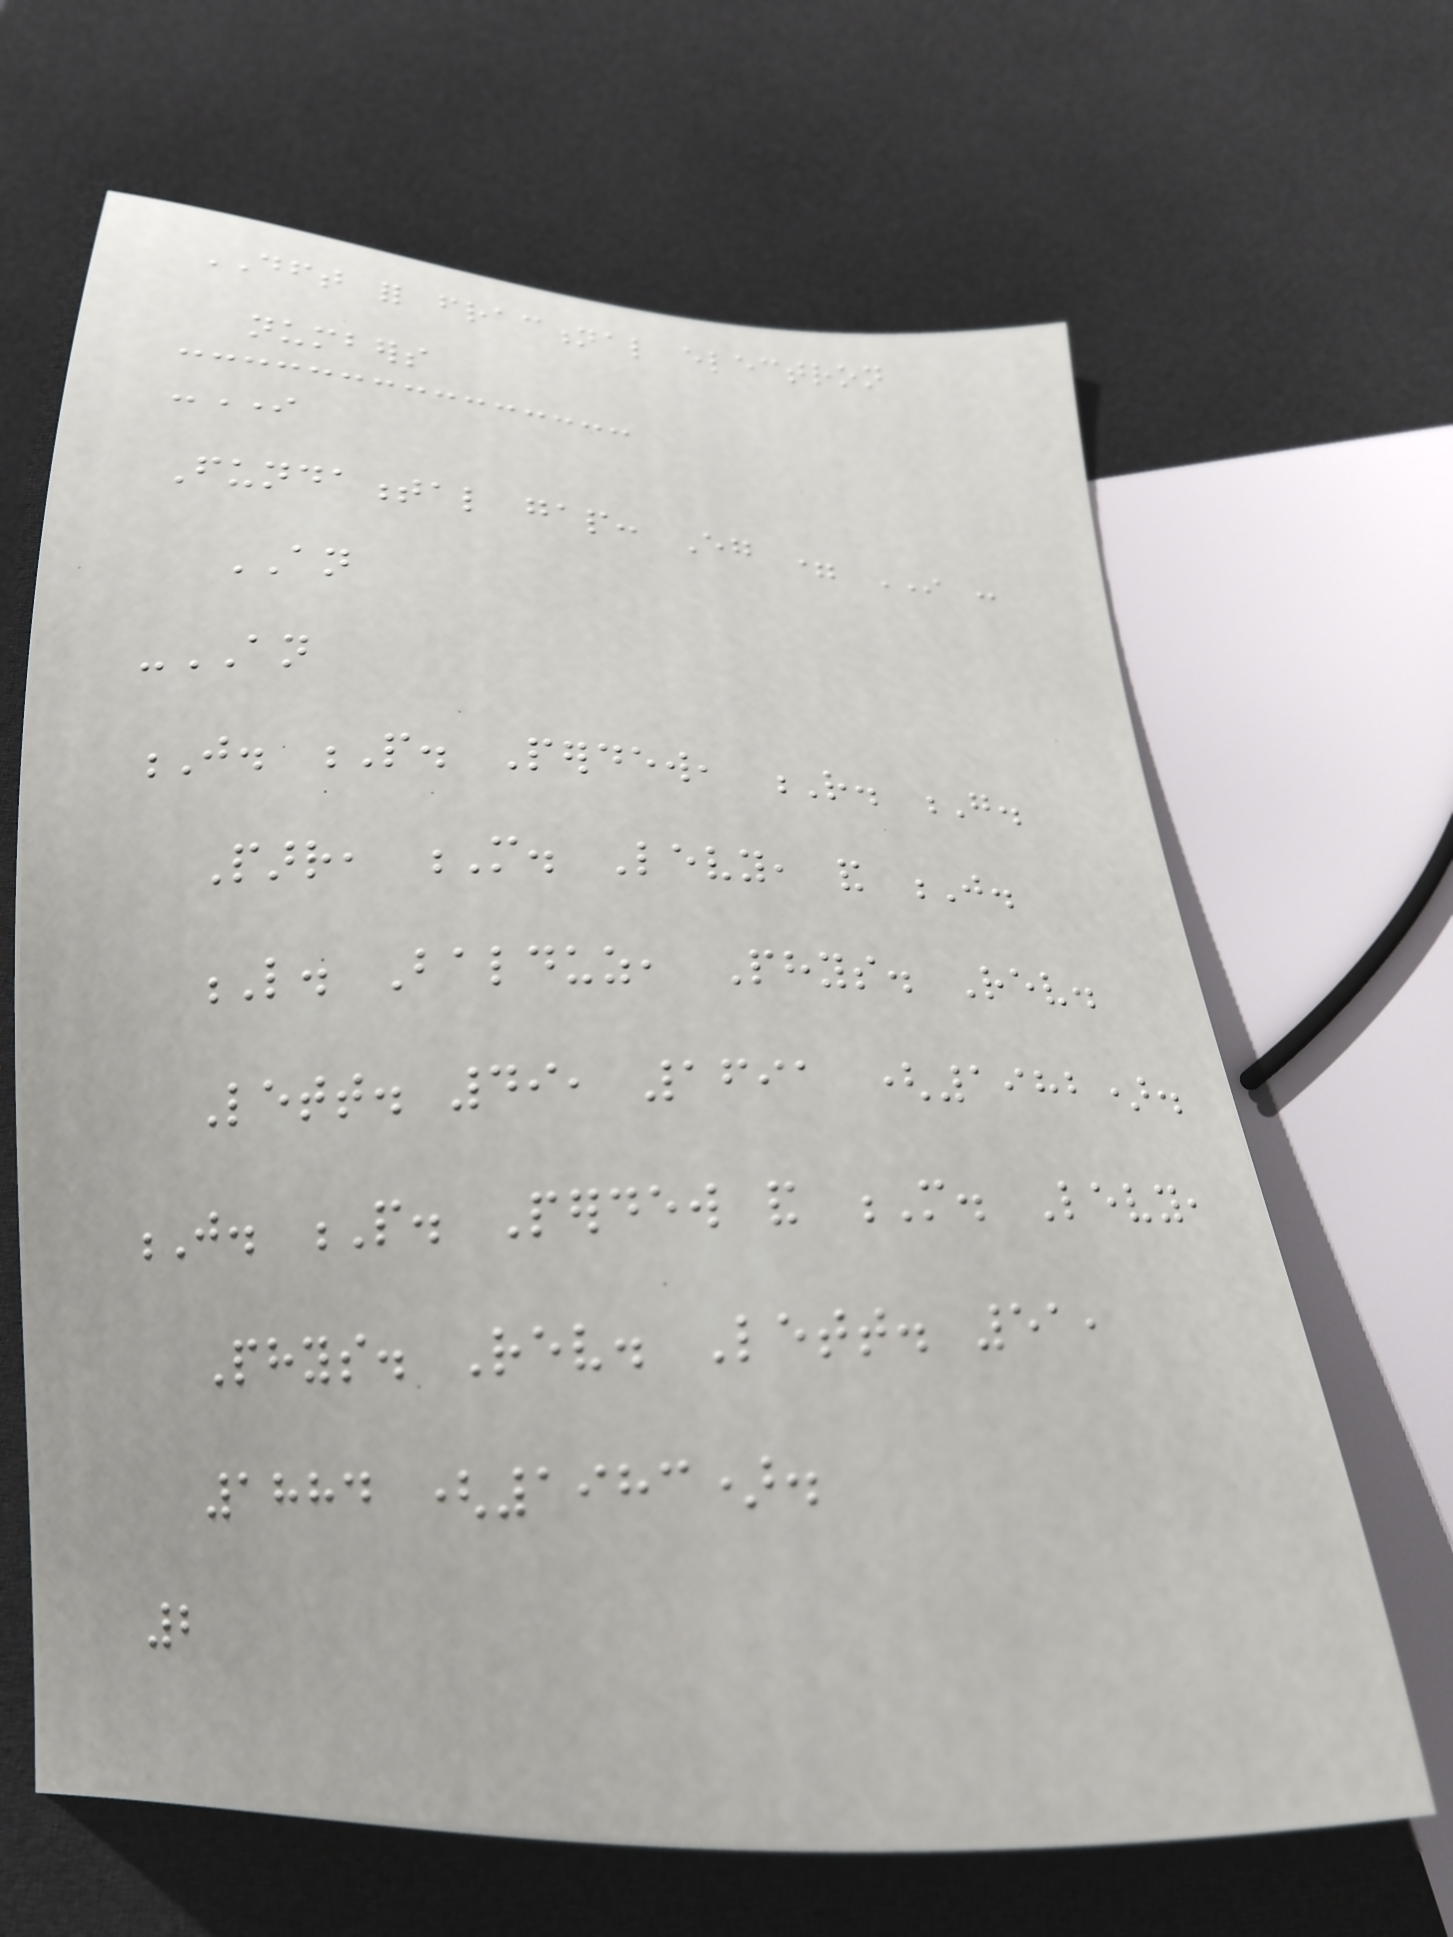DFT for fractional electron
numbers
-IN
Fundamental gap: Eg = IN -
AN
-AN
J. P. Perdew, R. G.
Parr, M. Levy, and J.
L. Balduz, Phys. Rev.
Lett. 49, 1691 (1982).
J. P. Perdew and M. Levy,
Phys. Rev. Lett. 51,
1884 (1983).
2
